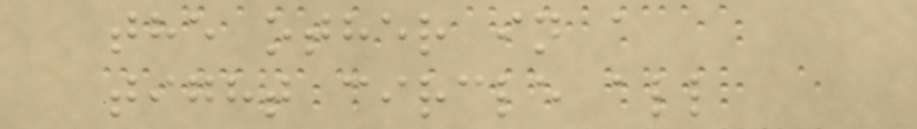the other in a
tight circle all
